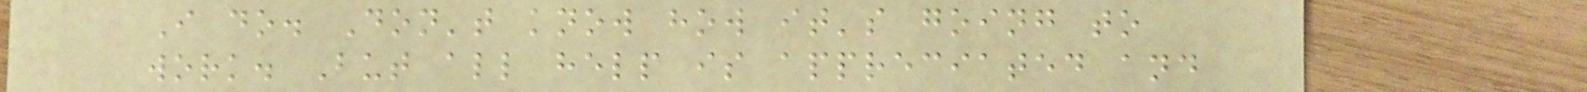I do. Don't know how it's going to
work. But all help is appreciated and
